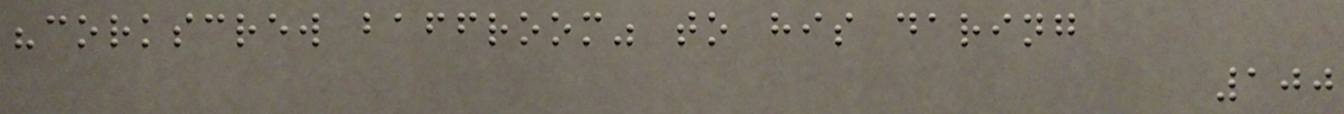"corkscrew baffroom" to his daring
100
